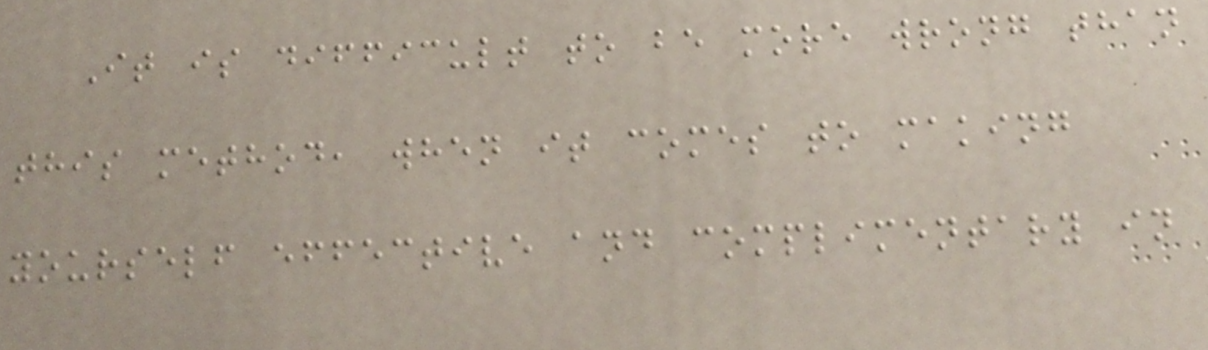It is difficult to be more wrong than
this method, when it comes to making
yourself effective and complimentary in
